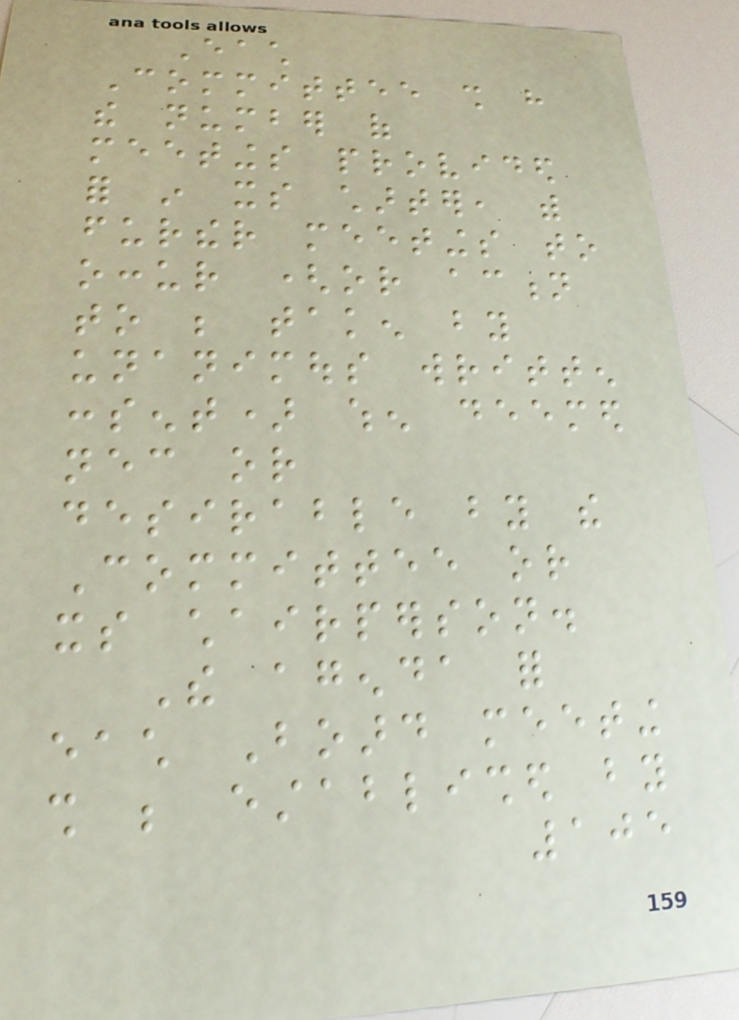Each
Committee shall have
the number of
meetings provided
for in its charter, with
further meetings to
occur (or action
to be taken by
unanimous written
consent) when deemed
necessary or
desirable by the
Committee or
its chairperson.
The agenda for
each Board meeting
shall be established by
105
